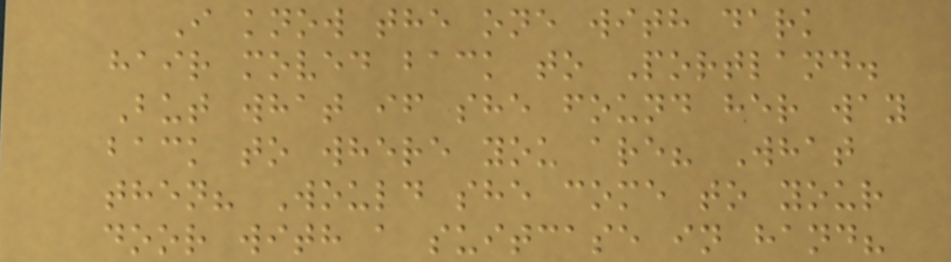I know the one with dark
hair moved back to Portland.
But what if she found her way
back to where you are? What
then? Would she come to your
door with a suitcase in hand?
